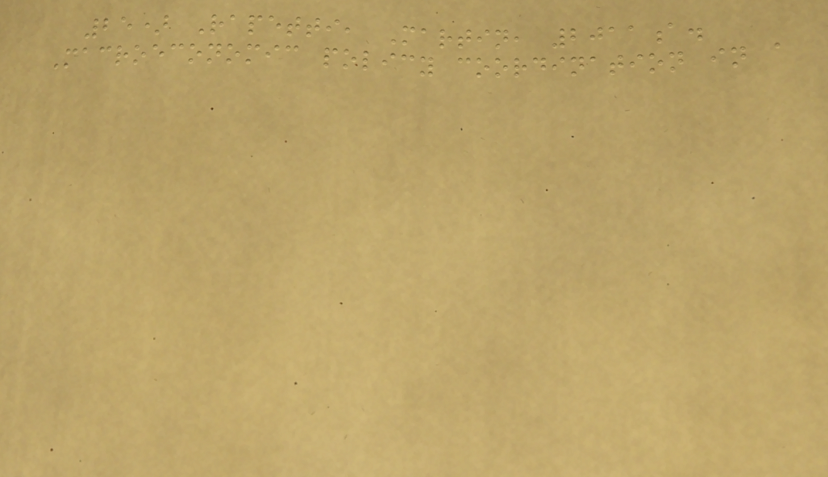25) Rapetti, Martin, 2011a.
Macroeconomic policy coordination in a
